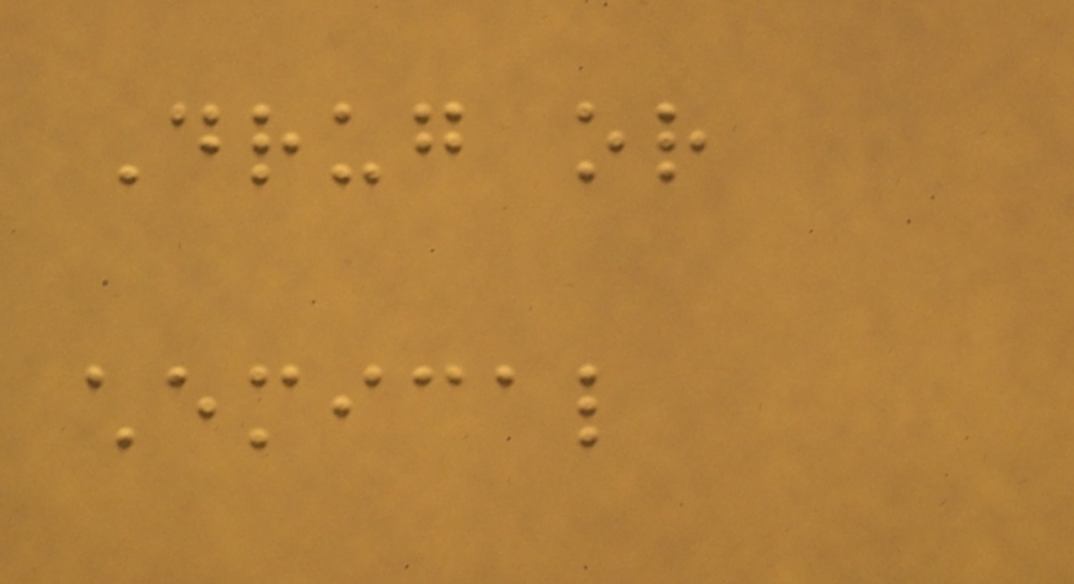Drug or
chemical
